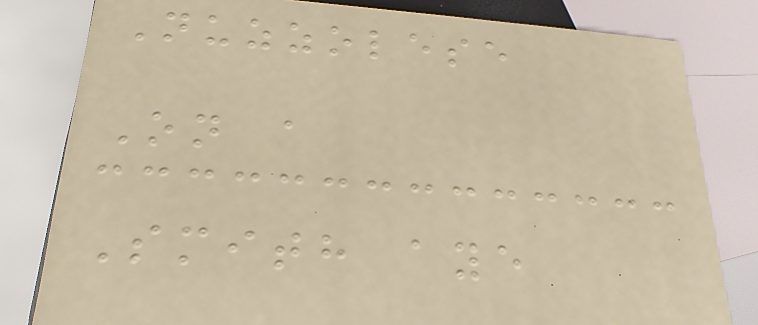Nuzzolese
On a
Smith aye
